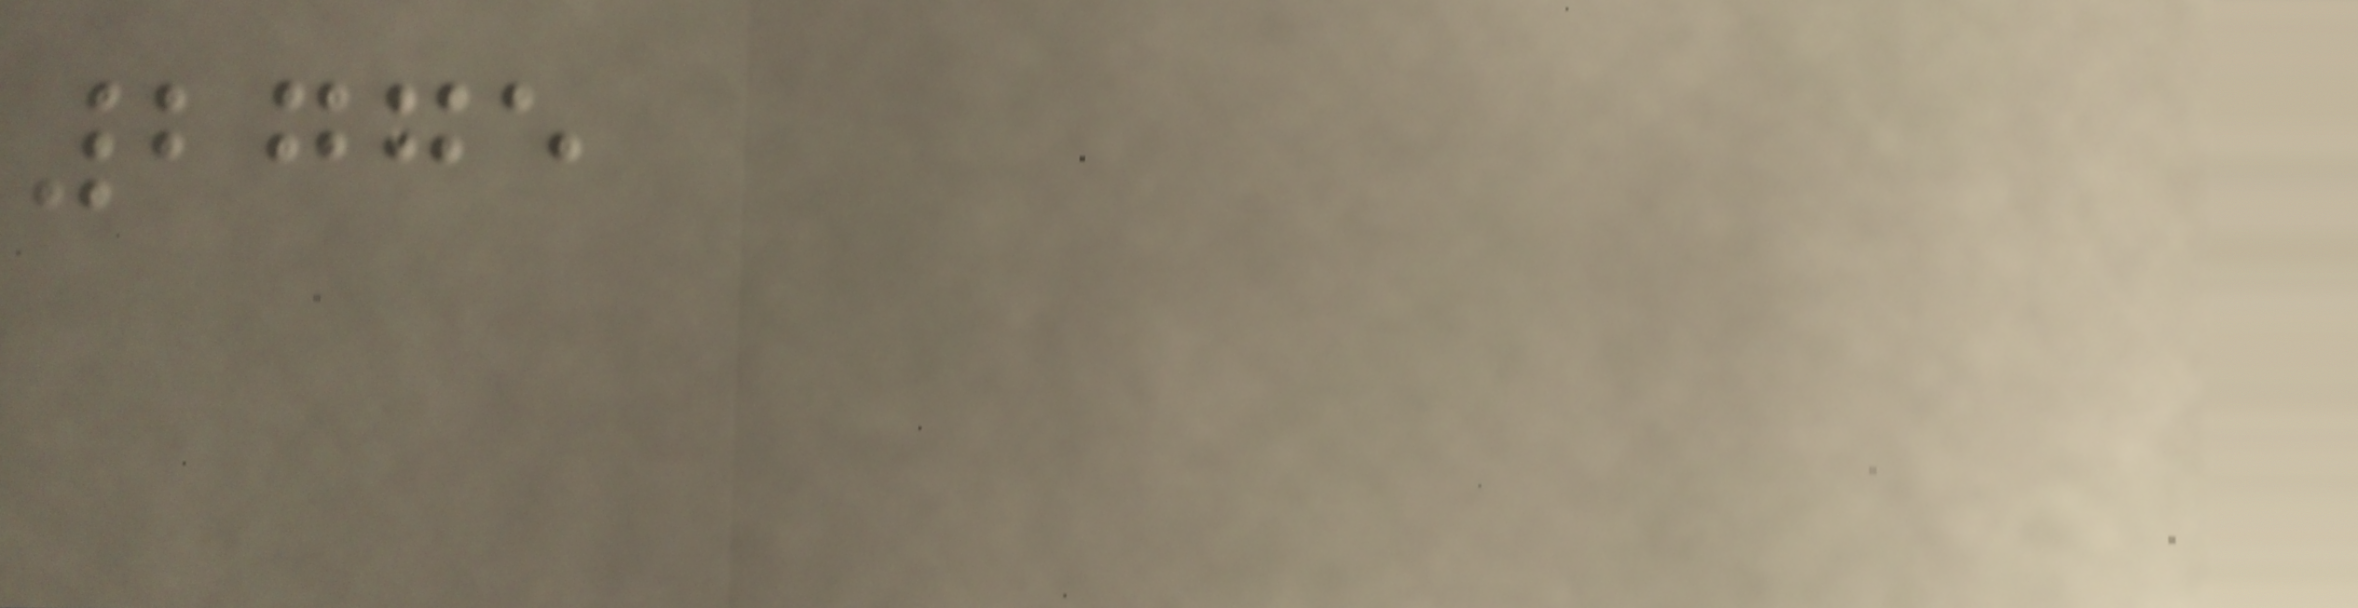2775
